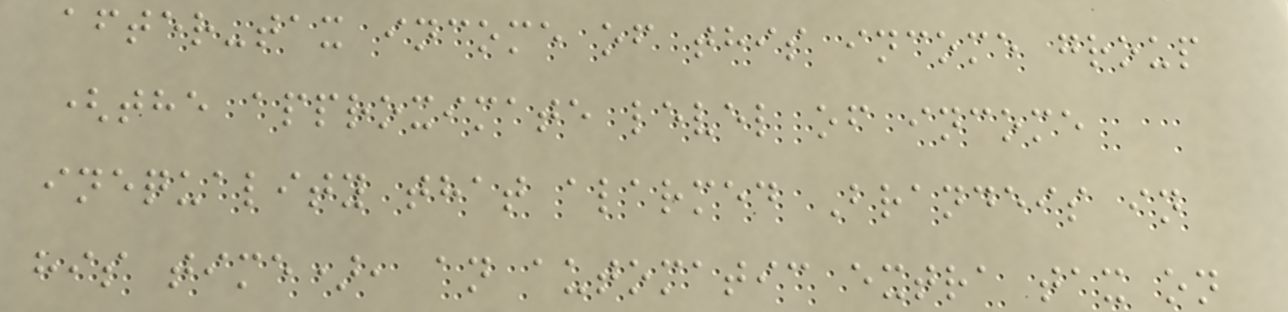after-tax income of this income group
(the approximate level of income
inequality that alarmed Brandeis in
his time), an automatic extra tax on
